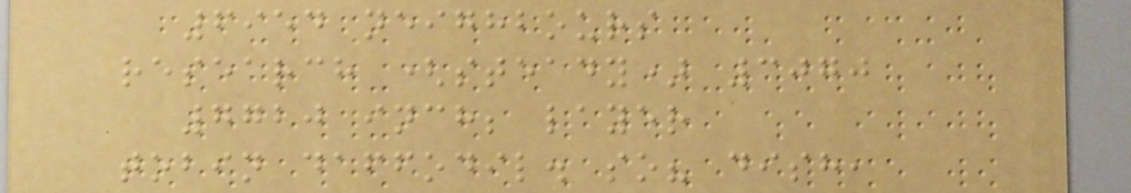6954 neighbours
research (steady) 3070
7720 inch; layer
tobin daffodil. so? dish,
